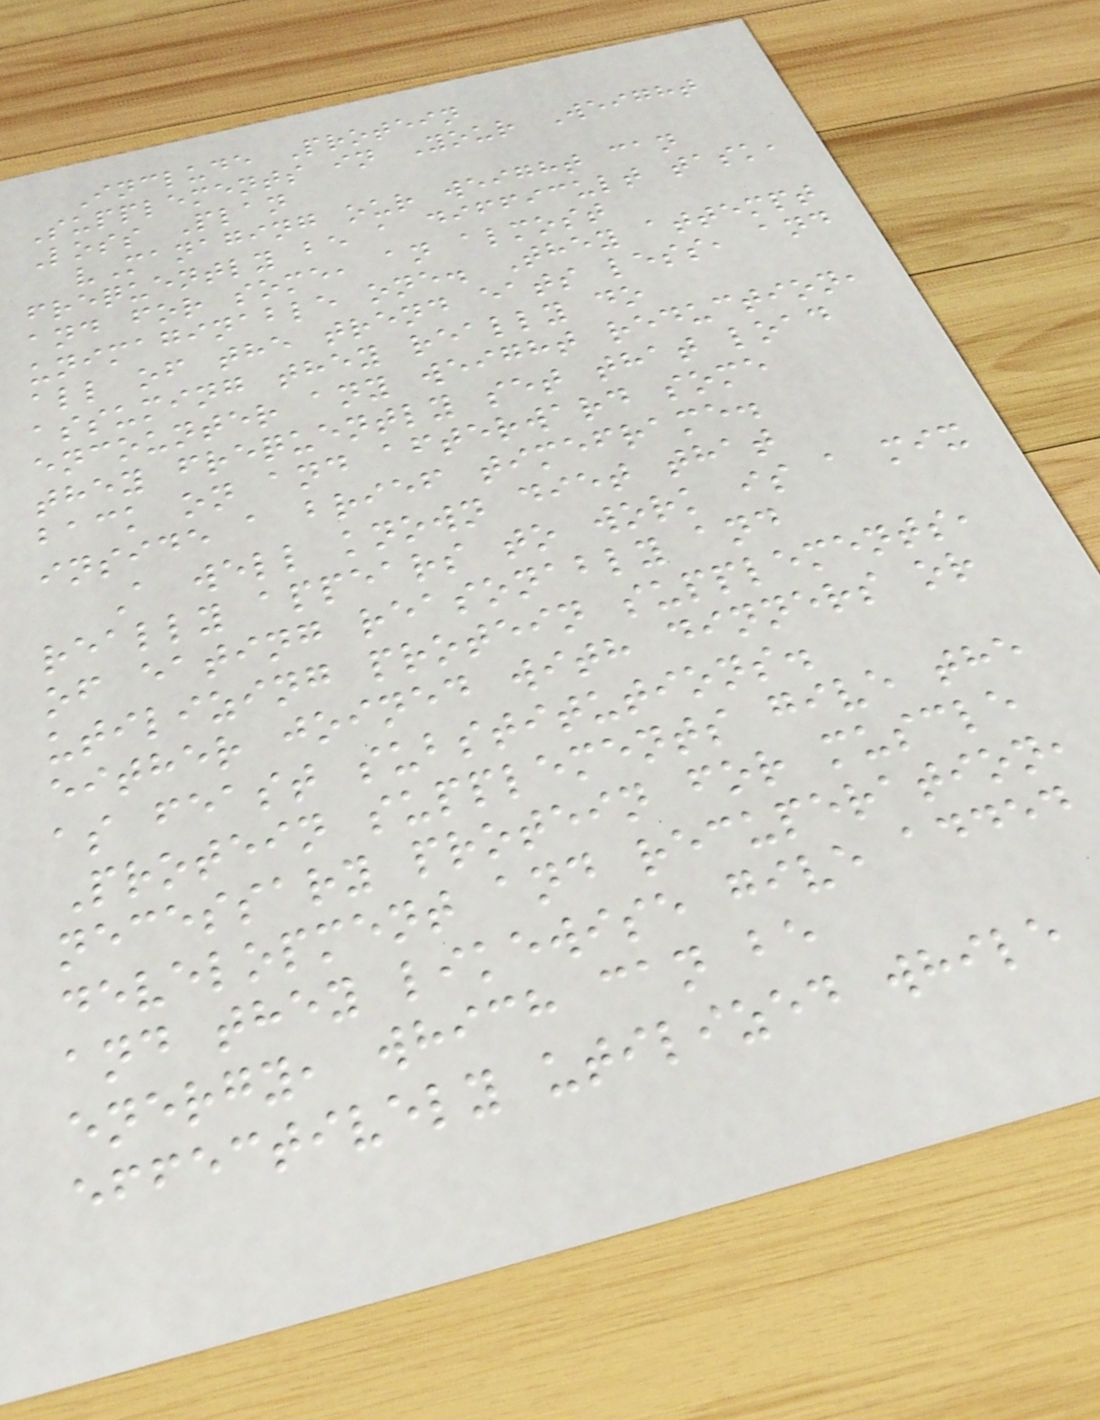Include Protein
Supplements in Your Weight
Loss Plan
vManaging our weight can
frequently be a difficult task,
and for some, an almost
unimaginable one. They attempt
all of the trend eats less, and
assuming they really do
encounter any weight reduction,
they frequently set that load
back on and afterward some
inside a brief timeframe.
A well known diet that
really appears to work is a mix
of eating reasonably and
utilizing protein supplements,
either joined with dinners or
as feast substitutions.
Protein supplements give the
necessary protein for muscle
development and recuperation,
and they likewise give added
energy, which can be
effectively utilized while
